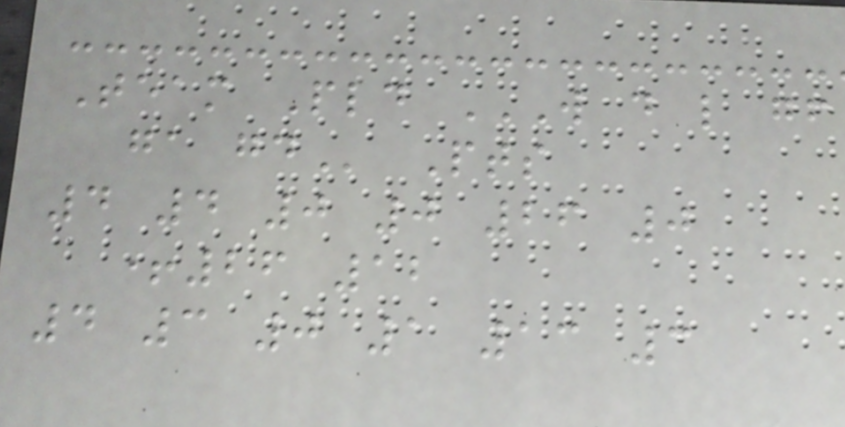Team Pld W D L GF
GA GD Pts
4 4 0 0 26 0
+26 12
4 3 0 1 13 3
